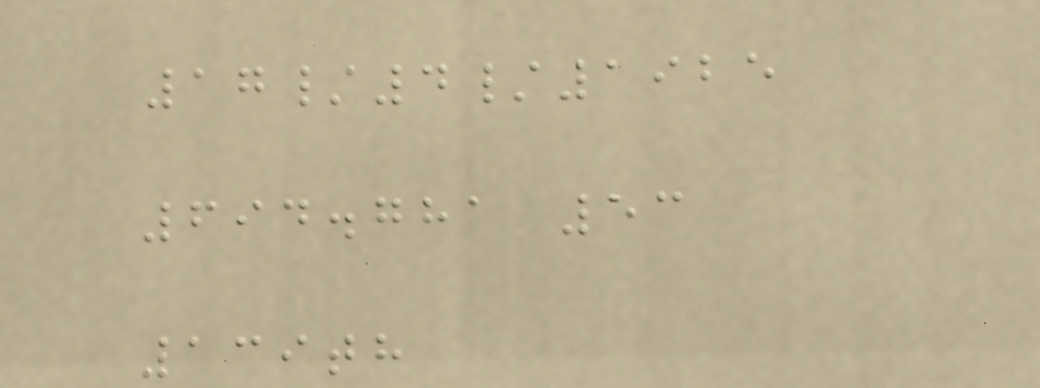17/4/1925
694.781 53
139th
